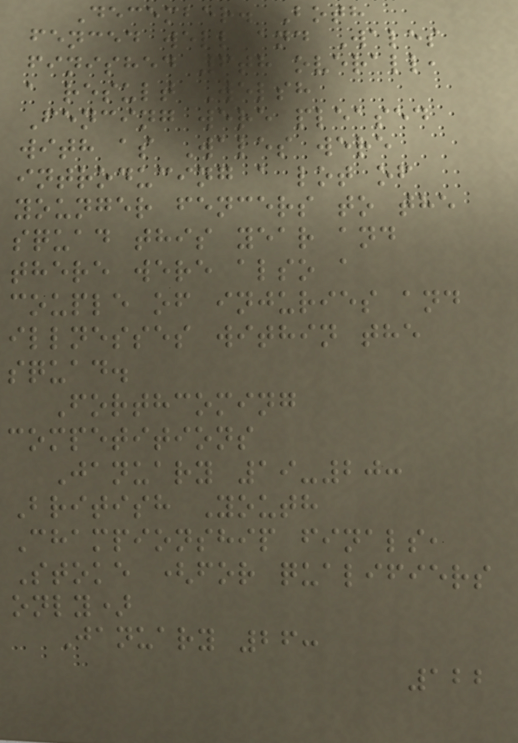December. Both
fenced well and Wales
finished 6th overall,
a result Welsh
Fencing were pleased
with as Wales were
introducing a lot of
younger fencers to the
squad this year and
there were also a
couple of injuries and
illnesses within the
squad.
Forthcoming
competitions
January 19-20:
British Youth
Championship finals,
Stoke (for qualifiers
only)
January 26:
122
